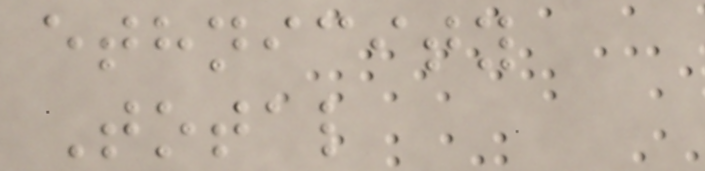ethnicity
Total
